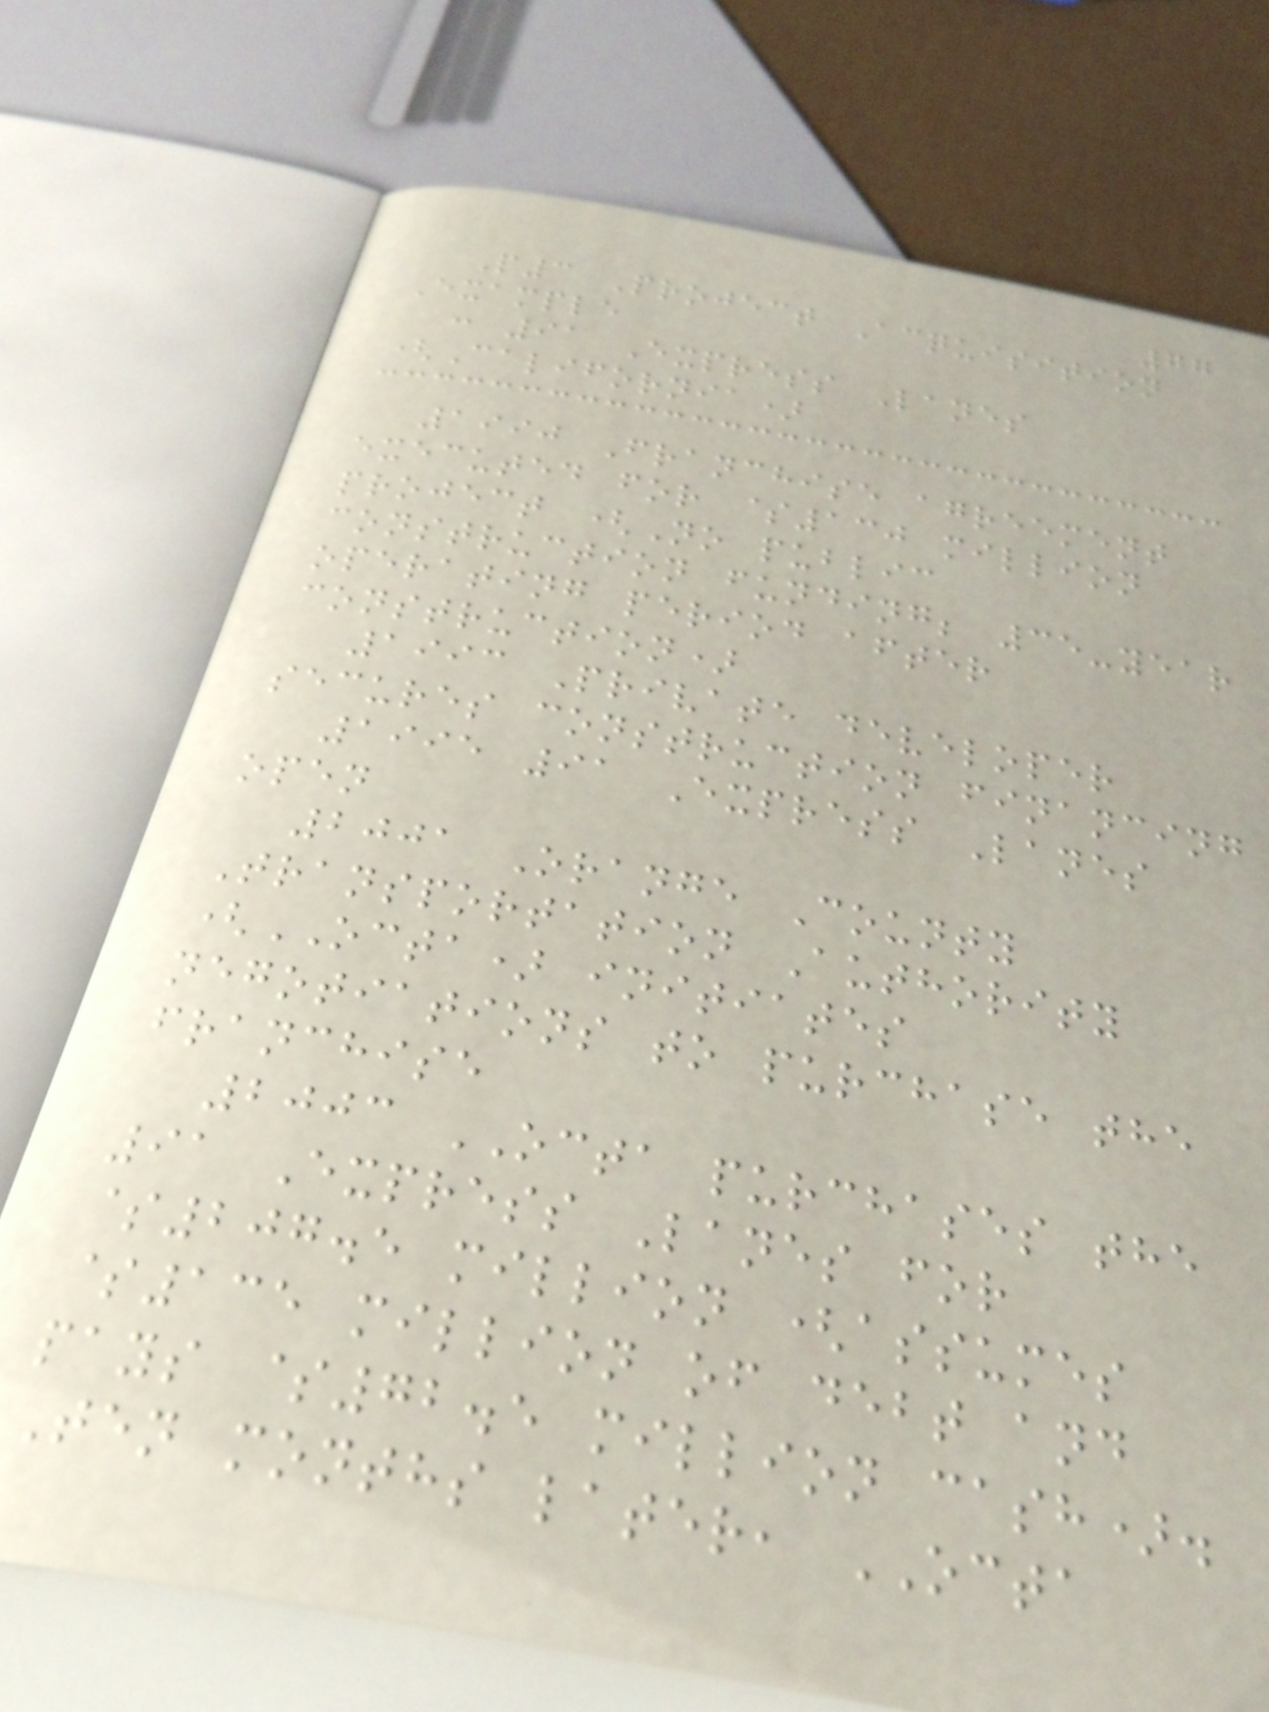77
P3 Project Acquisition
Example
: 91 Express Lanes
(California)
1990 Franchise agreement
executed for $130 million
project (No public
construction funding; 35-year
operating period after
construction)
1993 Private developer
secures construction financing
1995 91 Express Lanes
open
2001 Orange County
Transportation Authority
(OCTA) initiates
negotiations to purchase the
franchise
2003 OCTA purchases the
91 Express Lanes for
$207.5 million (assumes
$135 million of debt and
pays $72.5 million cash).
Ten months later, OCTA
